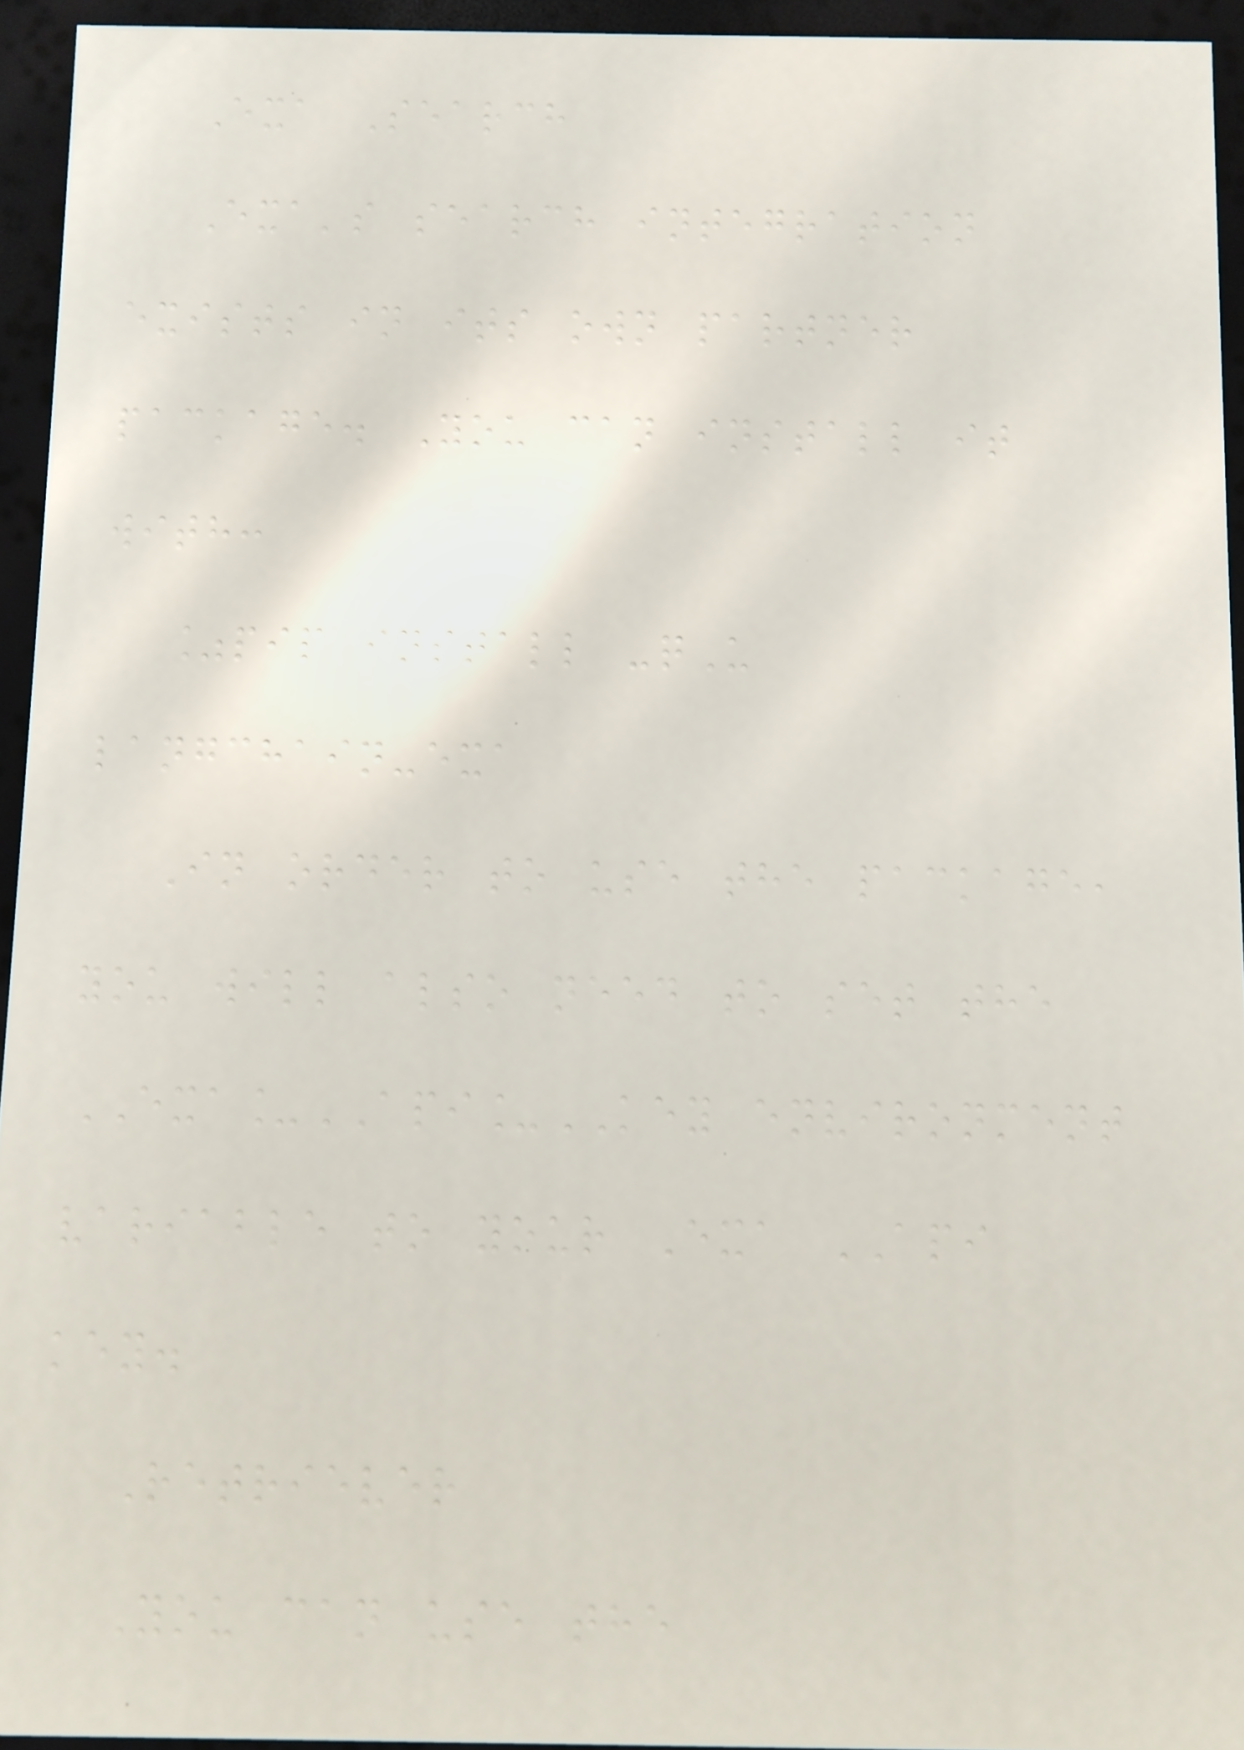Exa Search
Exa's search integration
exists in its own partner
package. You can install it
with:
%pip install -qU
langchain-exa
In order to use the package,
you will also need to set the
EXA_API_KEY environment
variable to your Exa API
key.
Retriever
You can use the
